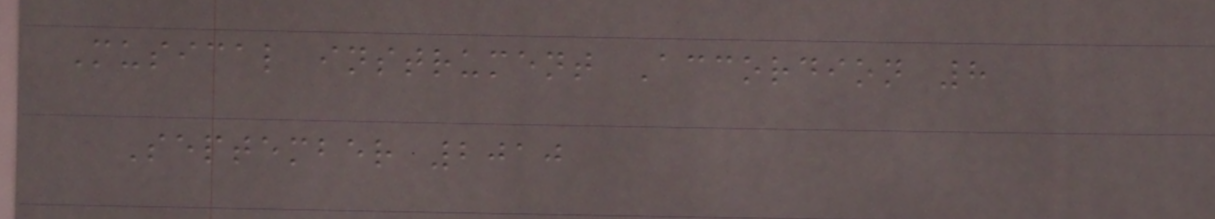Musical instrument Accordion 8
September 2010
